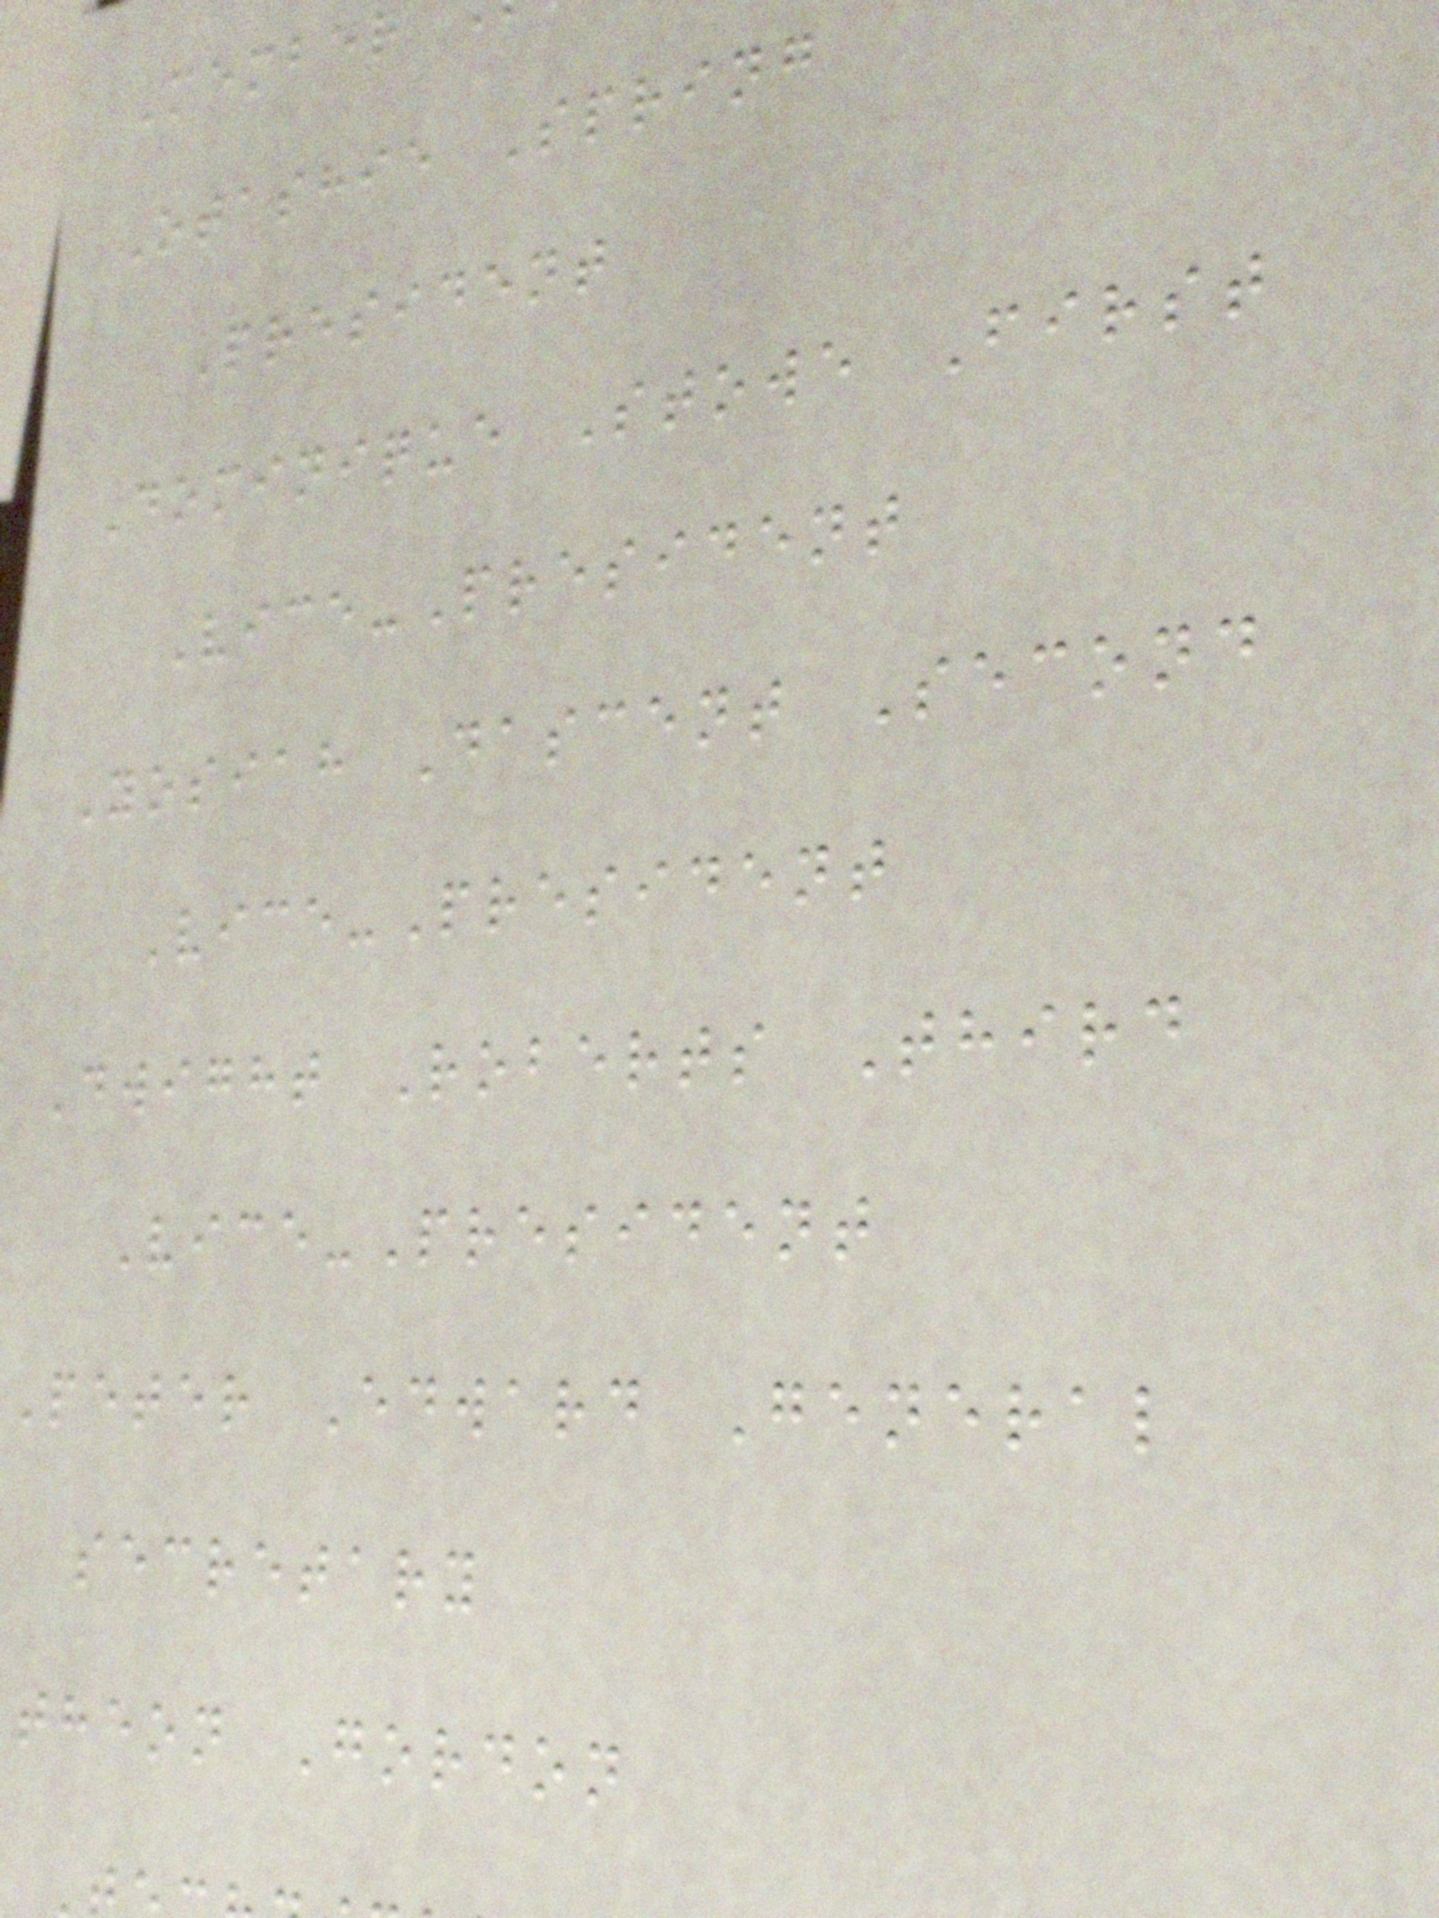Member
Otashie Spring
President
Dominique Stowe First
Vice-President
Yosiah Dascent Second
Vice-President
Dwight Roberts Third
Vice-President
Peter Edward General
secretary
theon Gordon
